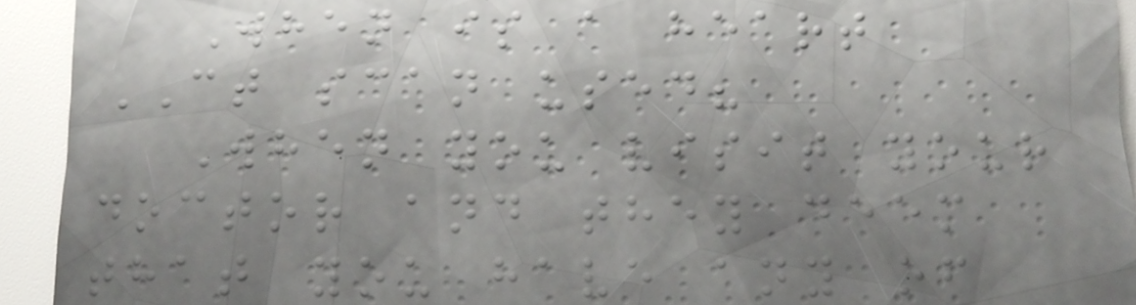When is a heart
CT scan used?
When you visit your
doctor and they deem
that you have any of
